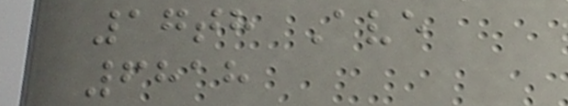17th Ave
6818
